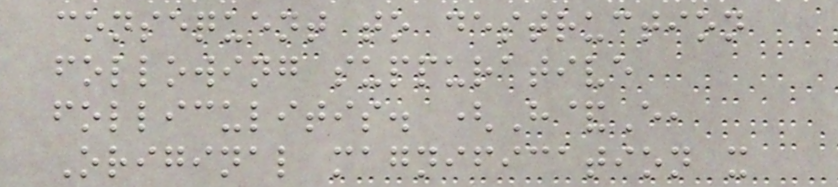consequent to destruction
following suppurative
folliculitis. (H&E,
Original magnification x
